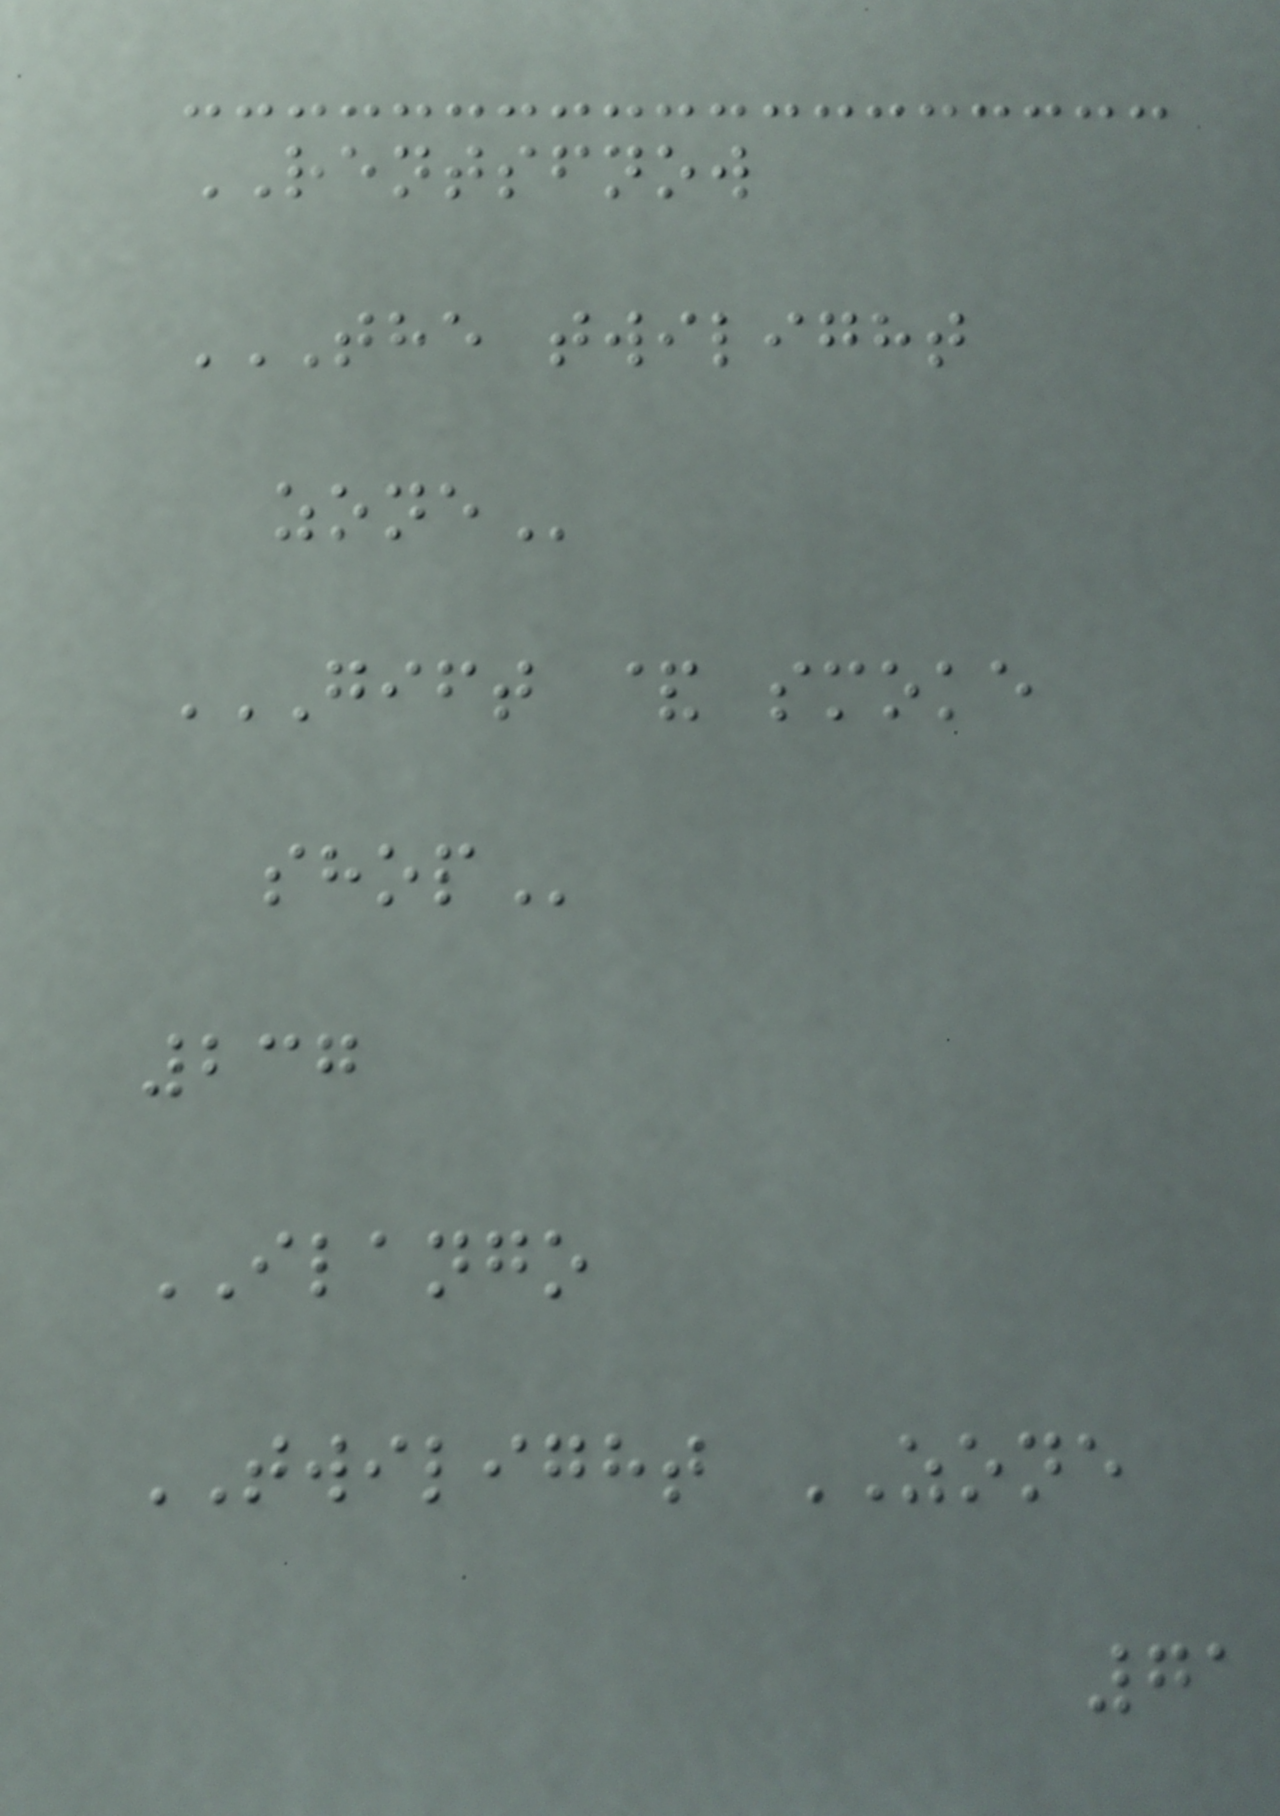RENTSFNOW
THE TWILIGHT
ZONE
GIFT & SMOKE
SHOP
237
ILANGO
TWILIGHT ZONE
71
